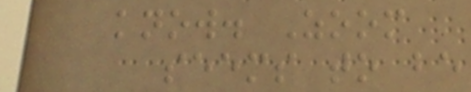know. Zoom
seems to be
